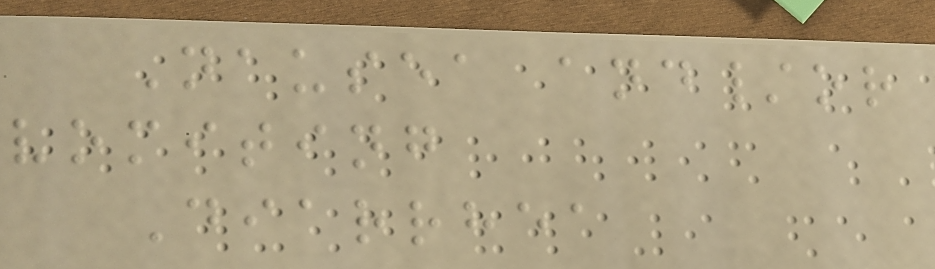Nausea and/or
vomiting
Diarrhea
